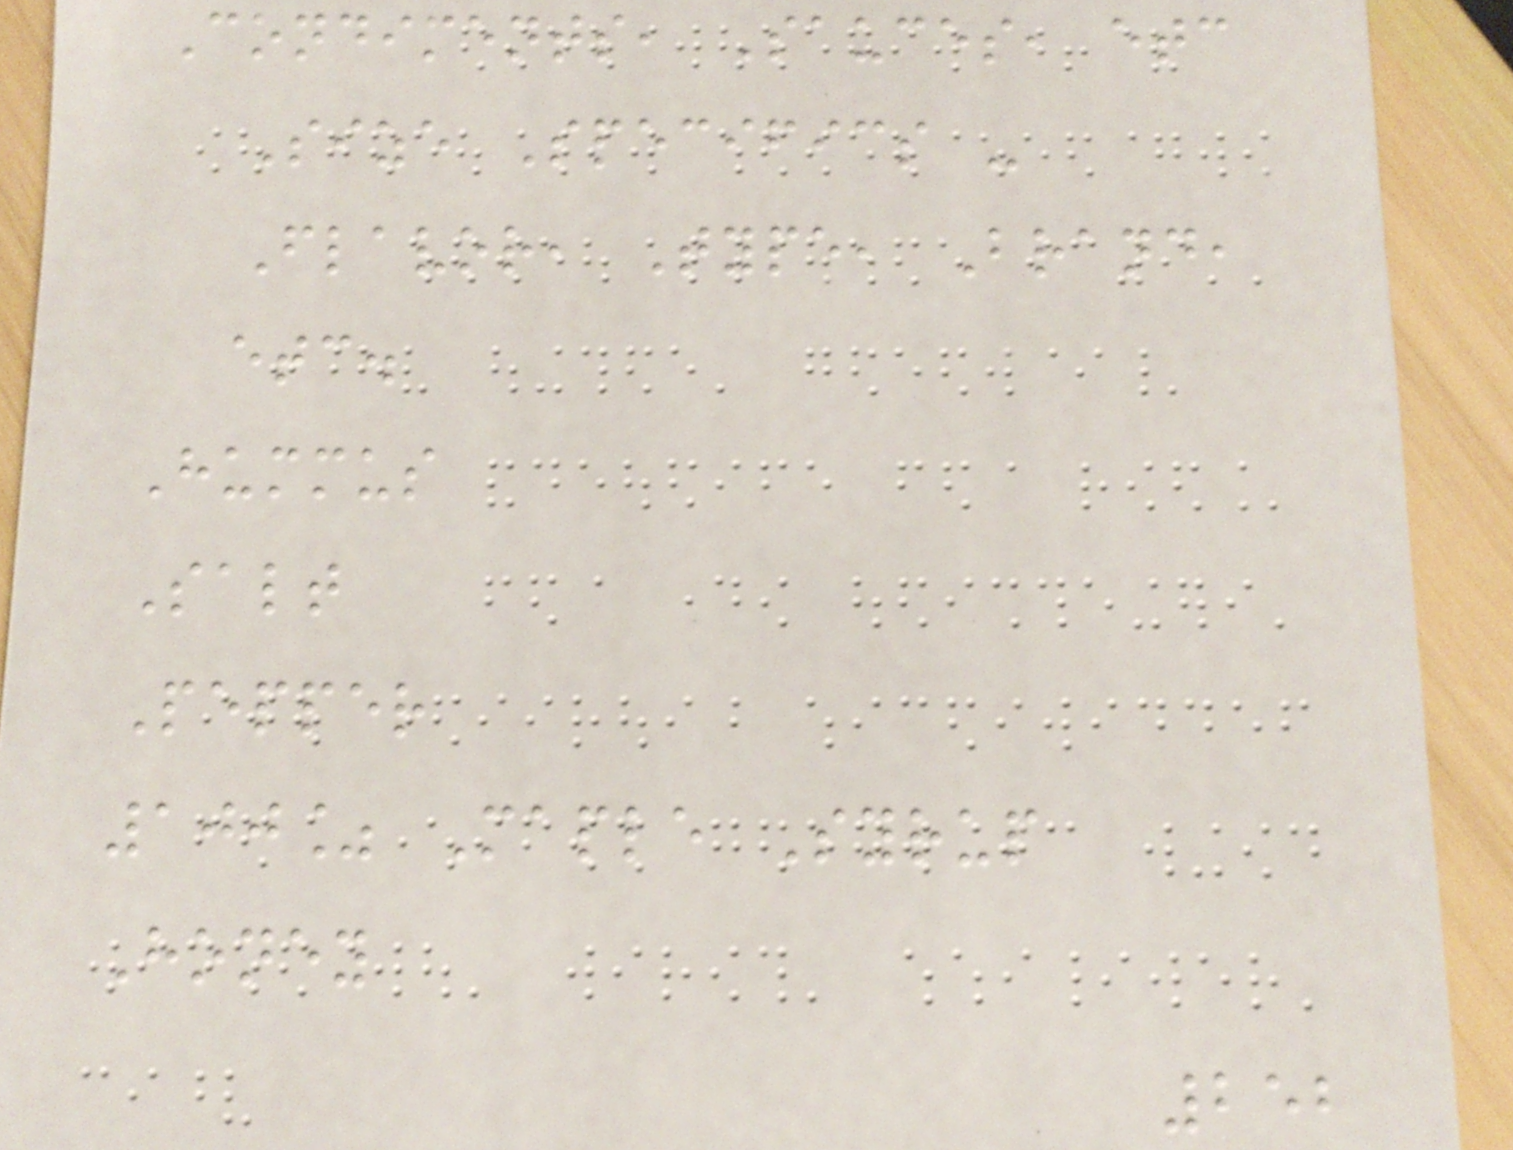Condiments, Sauces, etc
Size Specifics -
Flavor, Type, Brand,
etc.
Hummus
Salt
Pepper
100% Maple Syrup
Honey
252
